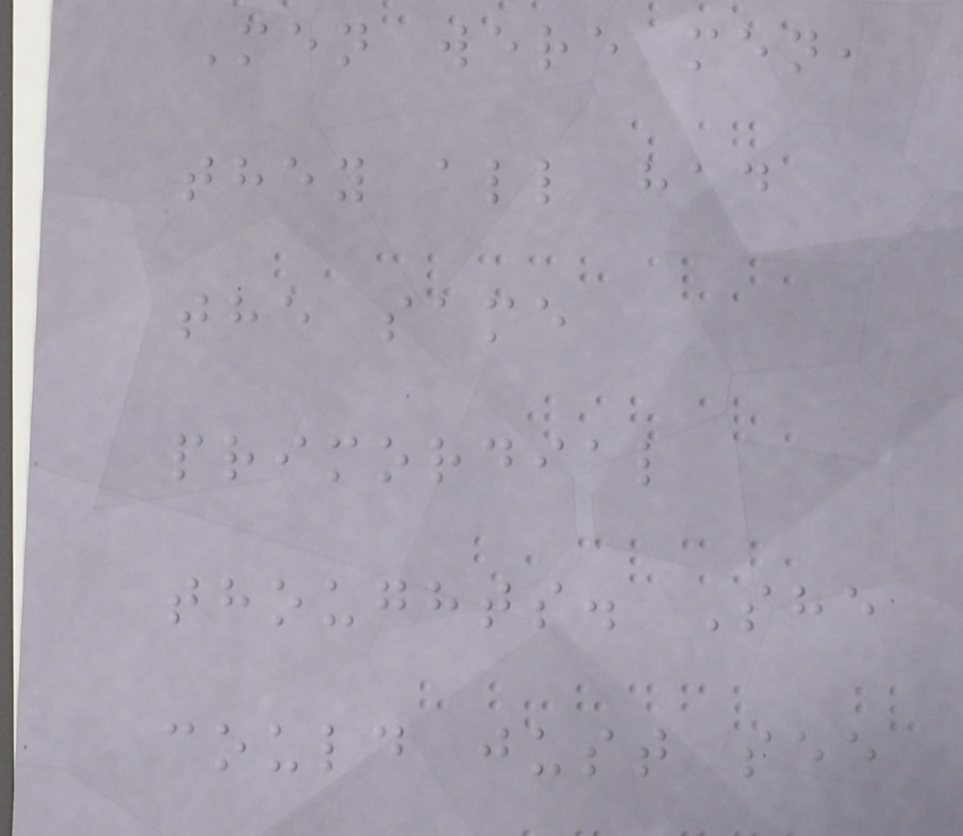Men were men,
they all had
the same
primordial
thoughts. She
could just see
